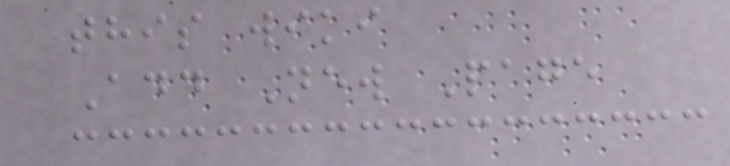this wiki
Add New Page
